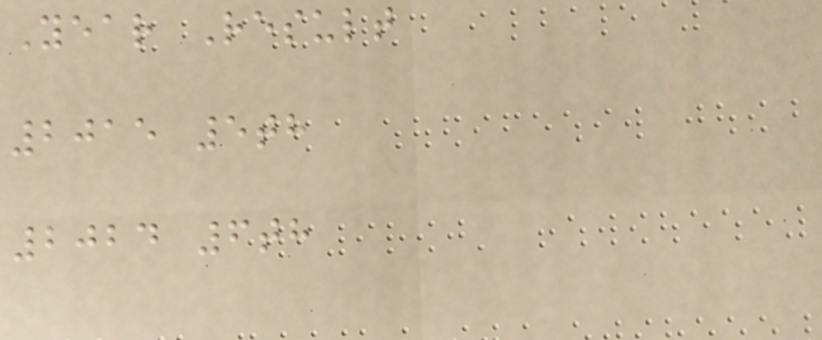Year Result
2015 5th
2024 6th
